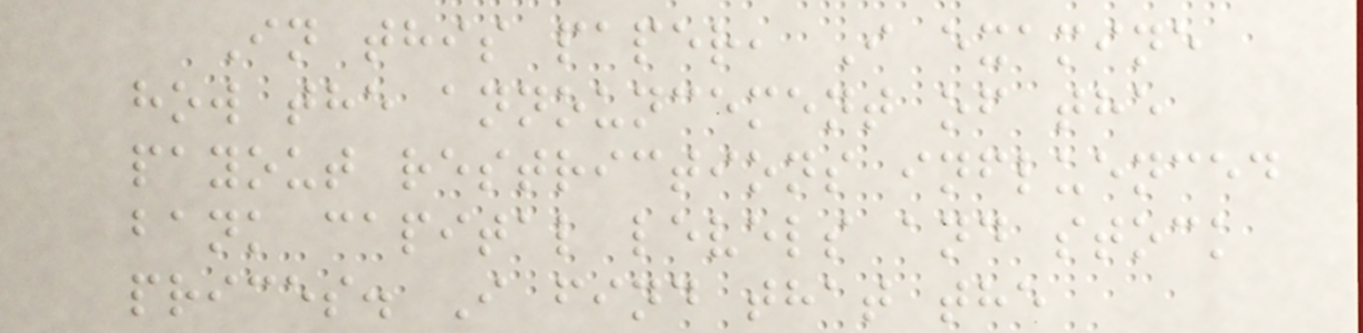In this paper, I examine
how the announcement of the
payout restrictions influenced
bank capital levels and stock
prices. I find that the
